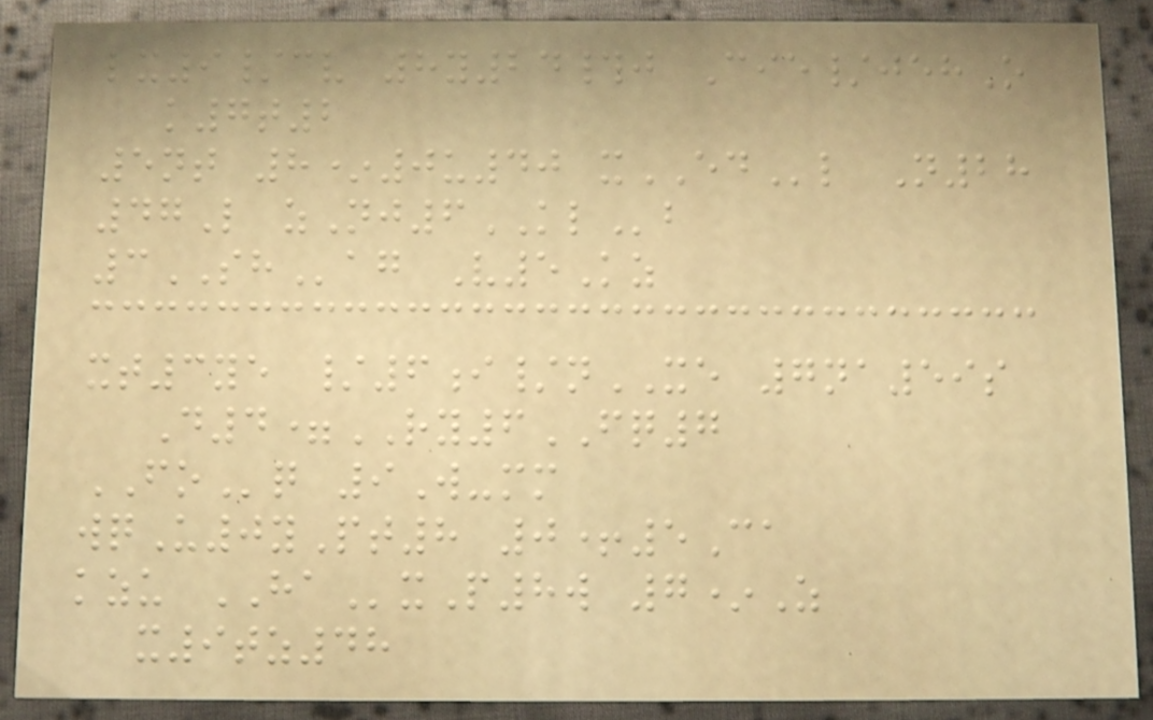lx9/cv 8y24#j Cie/jehO
k7t2
5nt 8*0u40 xEDl N28
47L zNj6KLb
3SHag V5Kz
xt3ye /6i/nXE 7na59s
D4=RY6FQ7
FOq 9W-mm
wqU0yPt8 0+5Ca
kzu HAxP8w 7*Z
x9tz48
